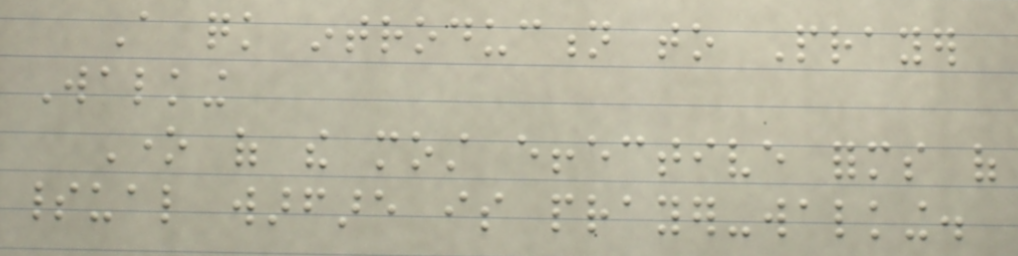A quick introduction to Prayer
Walking
One of the most effective forms of
spiritual warfare is prayer-walking.
